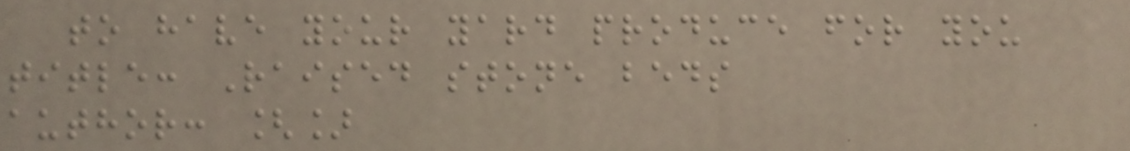to have your yard produce for you
title: Raised stone beds
author: []
